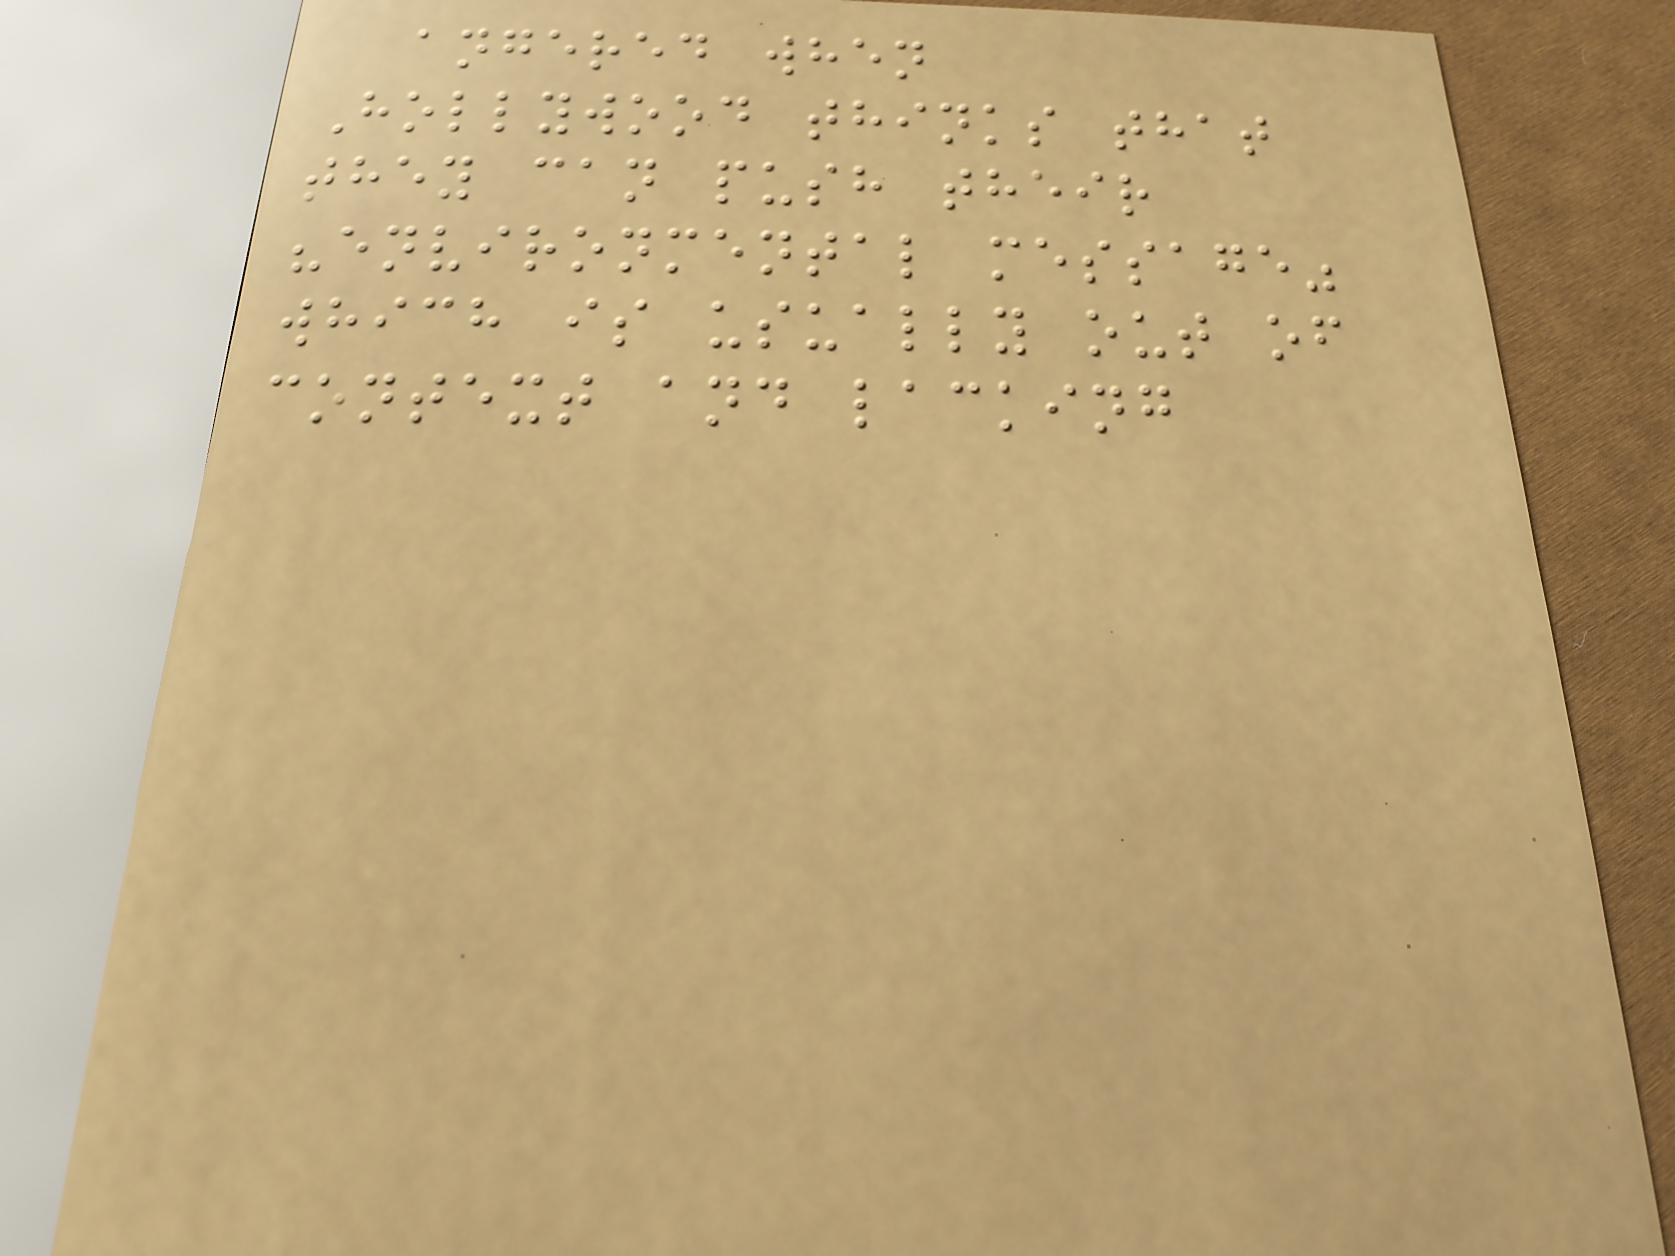angered when
Hollywood thinks that
they can push their
"environmental message"
which is usually out of
context and lacking
